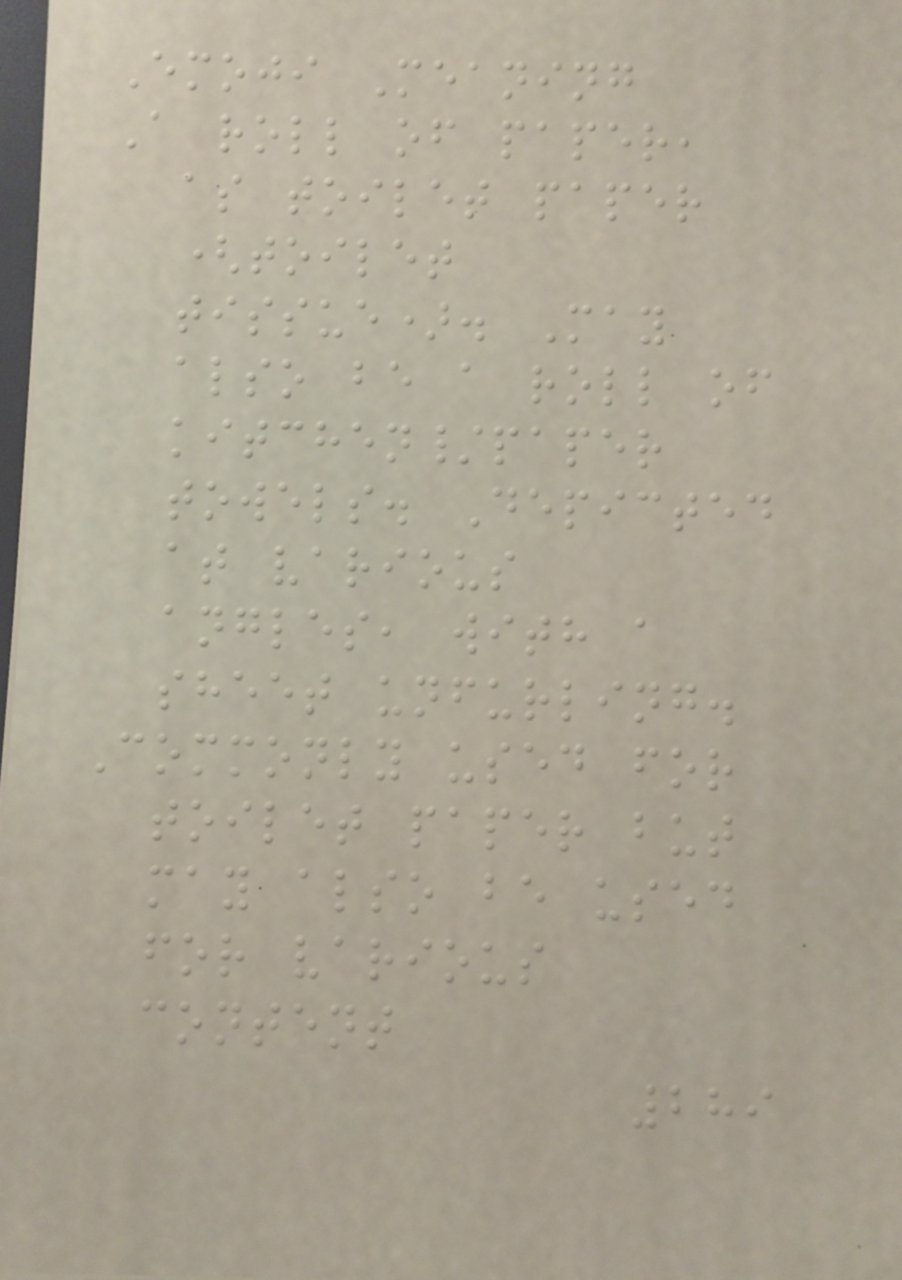Emoji Meaning
A roll of paper,
as toilet paper
(toilet
tissue). May
also be a roll of
kitchen/paper
towels. Depicted
at various
angles, with a
sheet unfurling.
Commonly used for
toilet paper but
may also be used
for various
content
289
